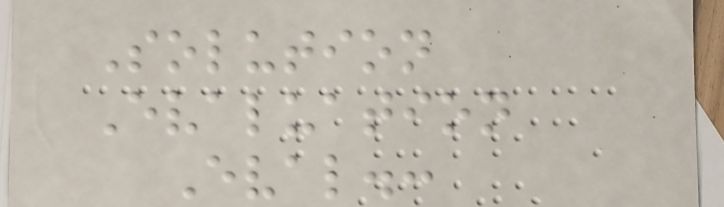Solution
Evaluation
Eval.:
